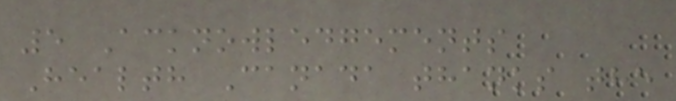5 Acknowledgements
Health Canada thanks the
